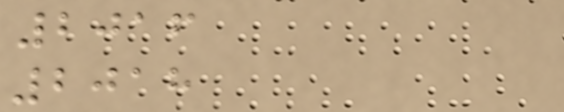2016
2018
